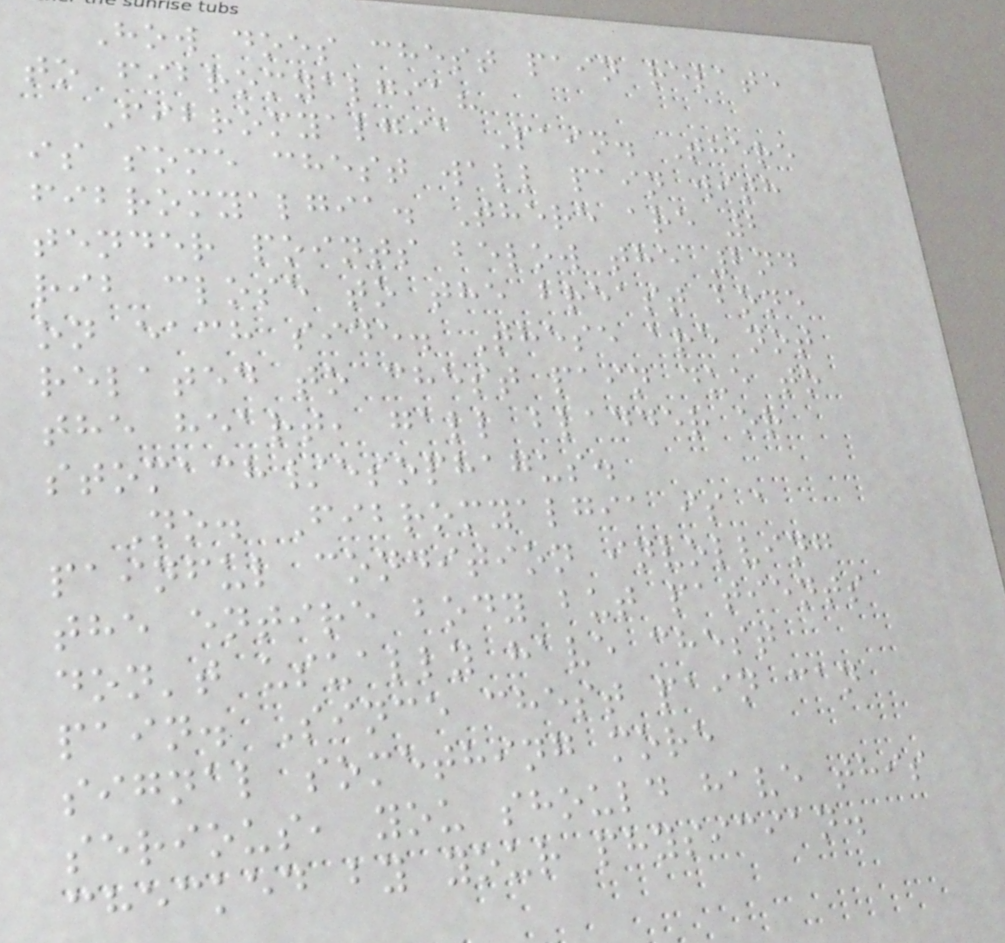How does chest pain relate
to fibromyalgia?
Fibromyalgia Pain. There
is some chest wall pain with
fibromyalgia. There are 2
tender points below the 2nd
rib close to the breast bone
on each side. These are not
related to chest pain due to
the heart, gall bladder or
stomach/esophagus.
No. Fibromyalgia is a
painful condition involving
the entire body but patients
don't usually have chest
pain. Since chest pain can
signal something more
serious, you should have this
checked by your physician.
